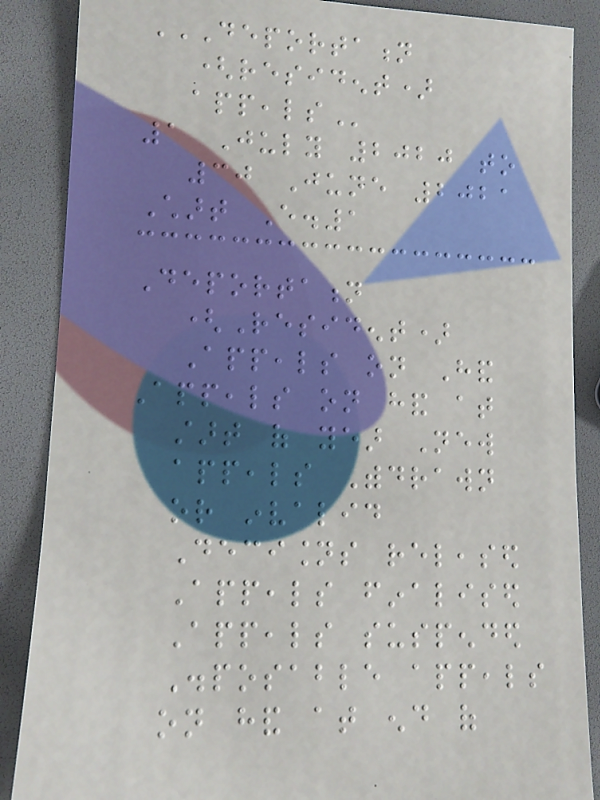DEPORTATION
(RESIDENT)
APPEALS
1 July 2020 to
30 June 2021
Chart E.1
Deportation
(Resident)
Appeals on Hand
Appeals on hand at
start of year New
appeals Withdrawn
or invalid
Decisions released
Appeals finalised
Appeals suspended
Disposable appeals
on hand at end of
